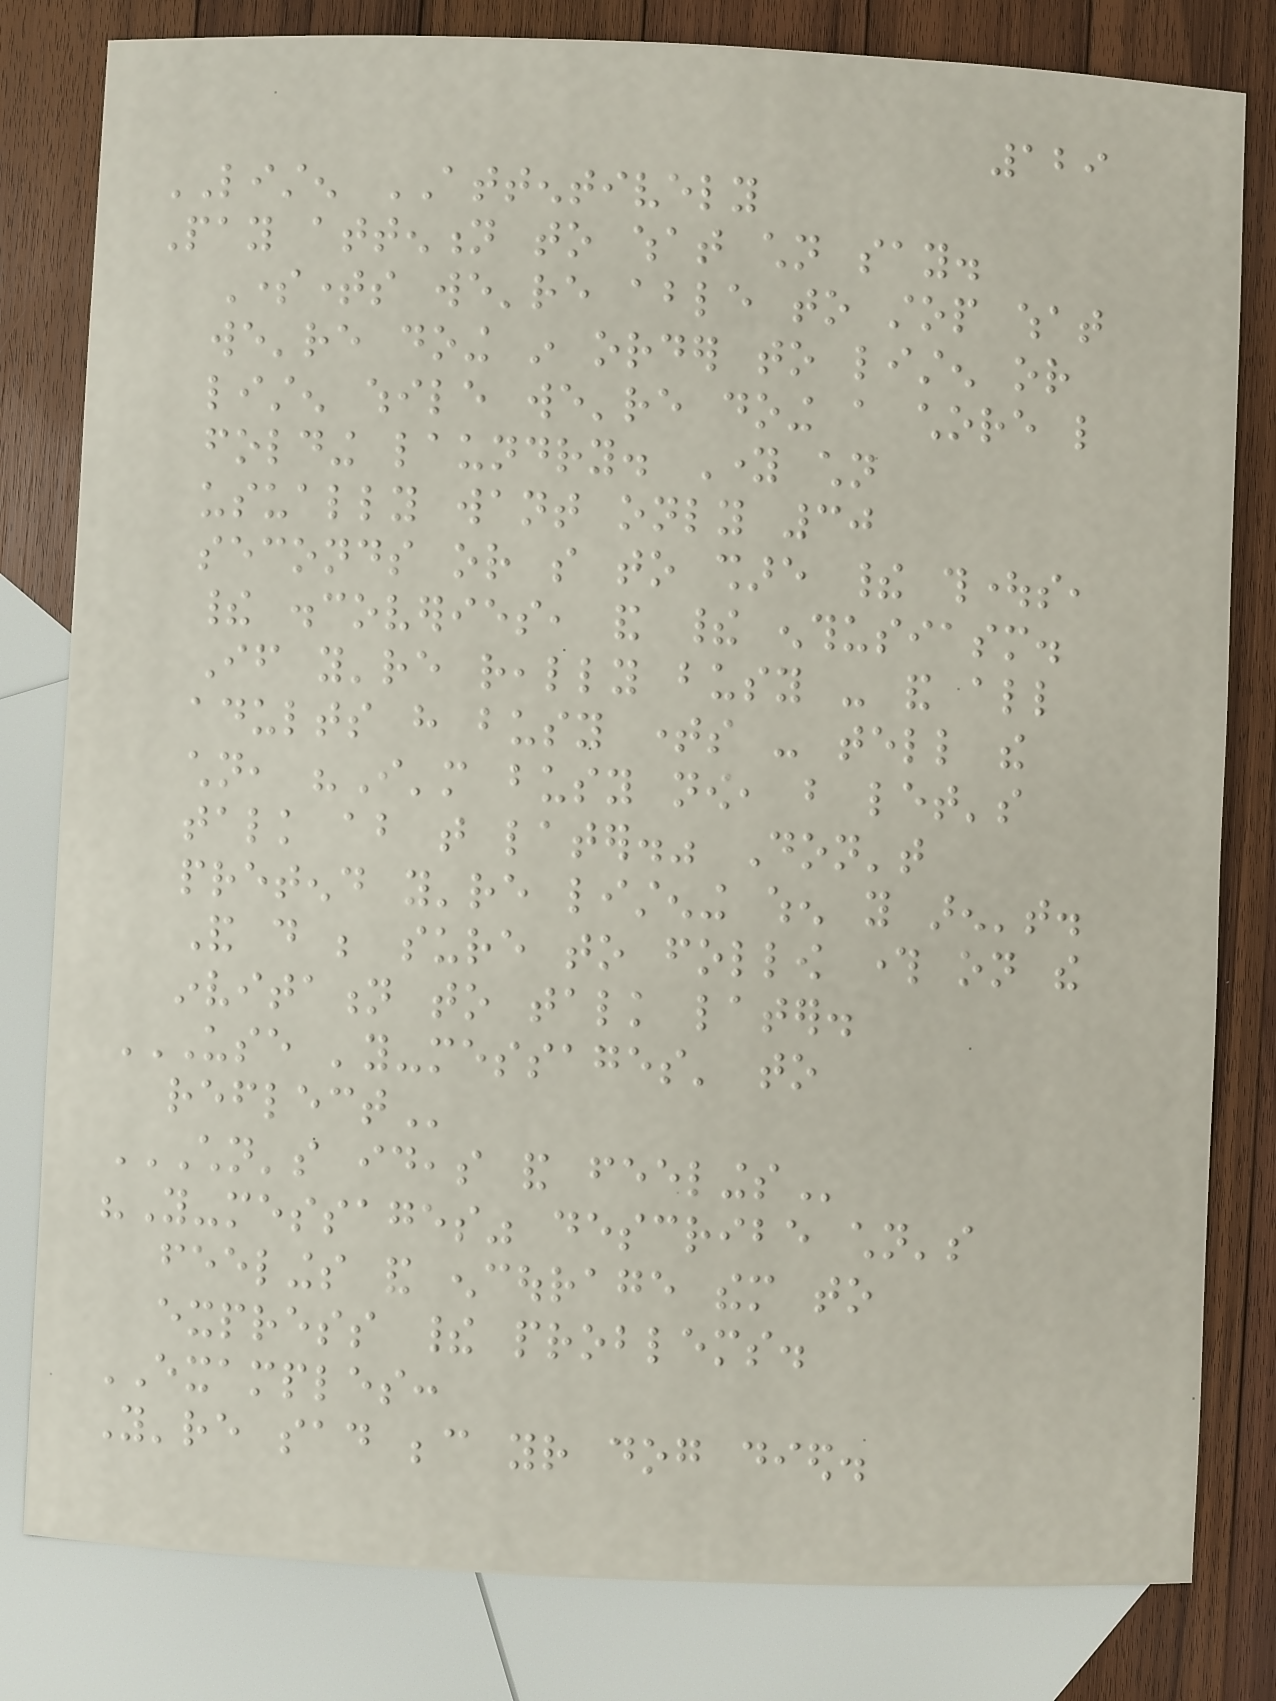129
LISTEN ATTENTIVELY
Pay attention to what children say.
Sometimes we're able to stop what
we're doing in order to listen or
listen while we're doing a chore like
folding laundry. Young children
usually want only 30
seconds or so to share their thoughts,
their discoveries, and their enthusiasm.
If you're really busy - and all
adults have busy times - tell the
children, "I'm busy now, but let's
talk about that later." Don't
pretend you're listening when you aren't.
And do be sure to follow through on the
invitation to talk later.
USE 'YOU-MESSAGES' TO
REFLECT
CHILDREN'S IDEAS AND FEELINGS
"You-messages" describe children's
feelings and encourage them to
express their problems.
EXAMPLES:
You're sad because your dog died.
